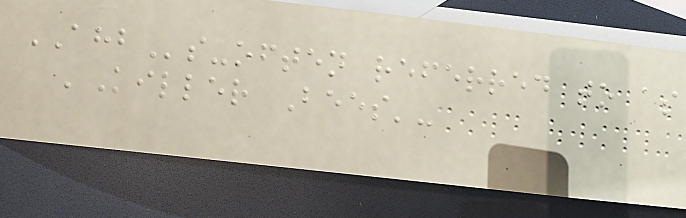AHBs-often referred to as
'Killer Bees'-
